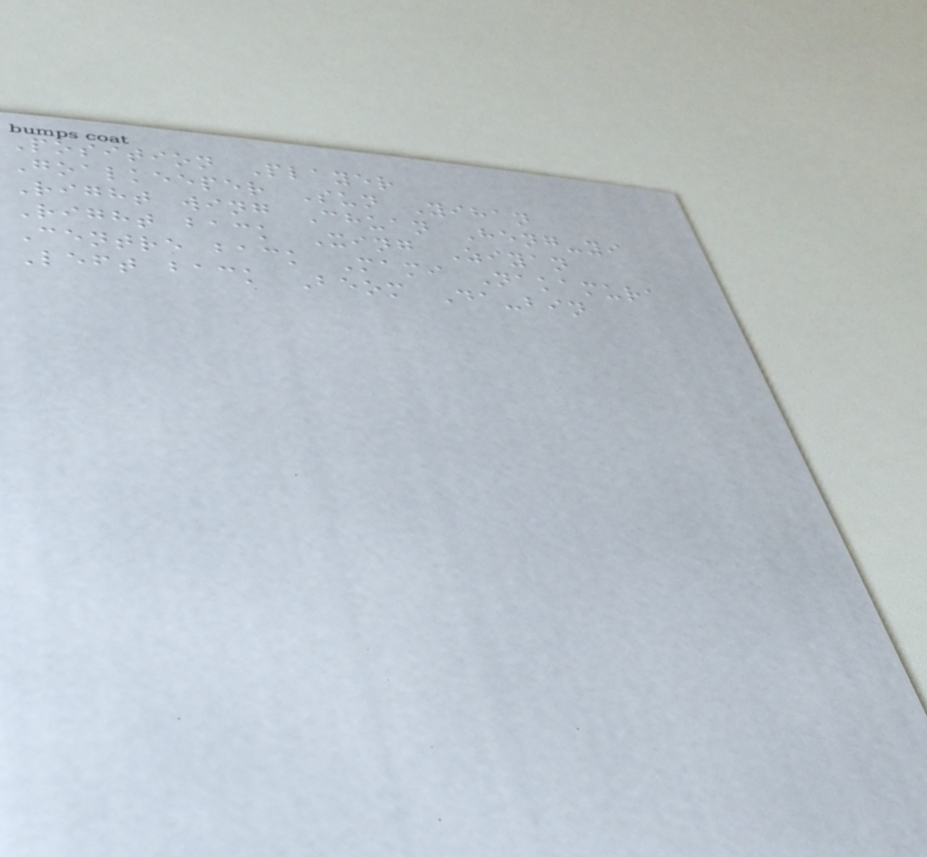Position Player
Goalkeeper Sun Yihan
Right wing Chuan Heng-yi
Right back Xing Ziyan
Centre back Mami Nakamura
Left back Beom Da-bin
